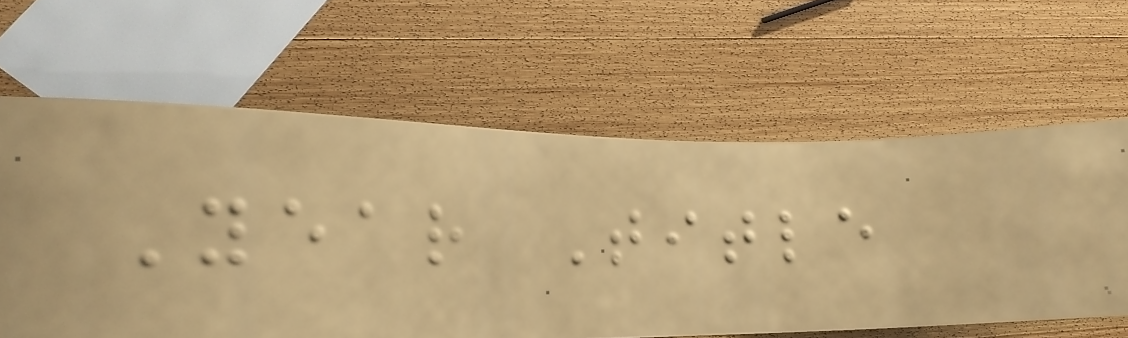Year Title
